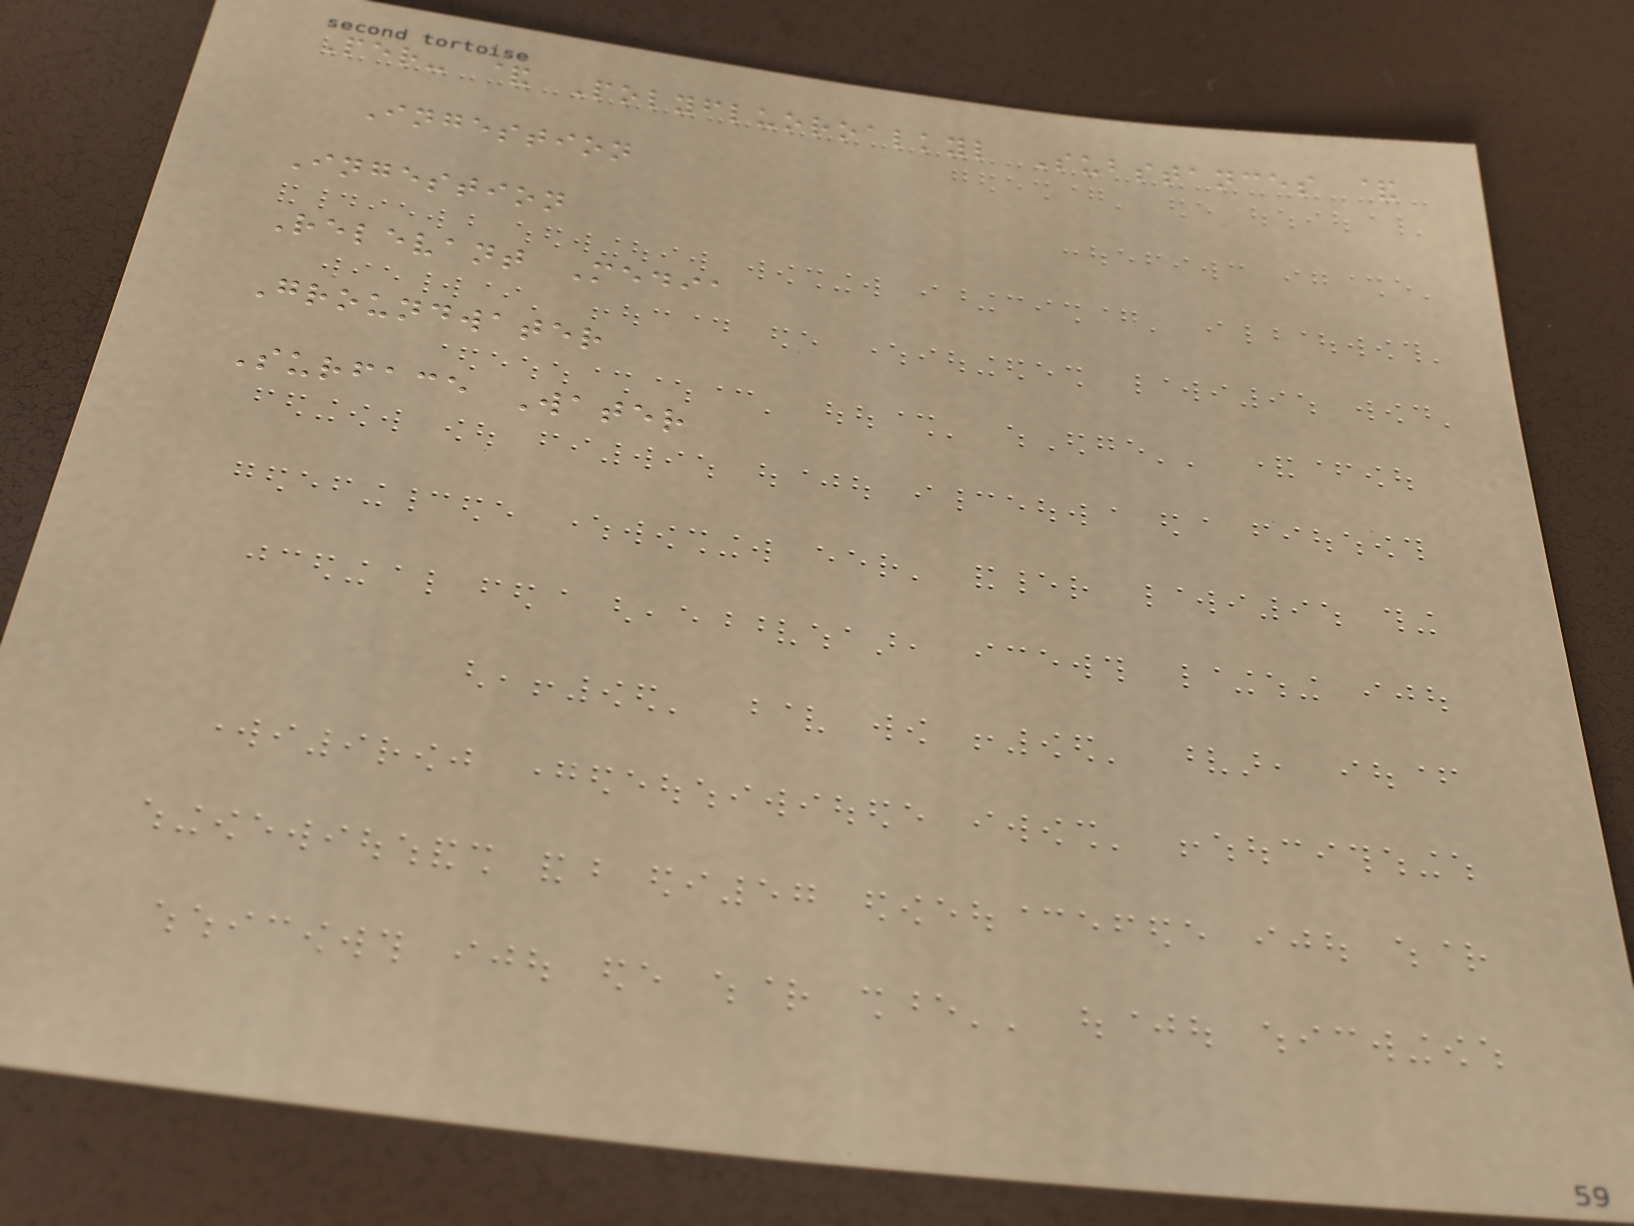Per- & Polyfluoroalkyl Substances &
Ingestion
Ingestion
Relevant Media
Groundwater
Surface Water
